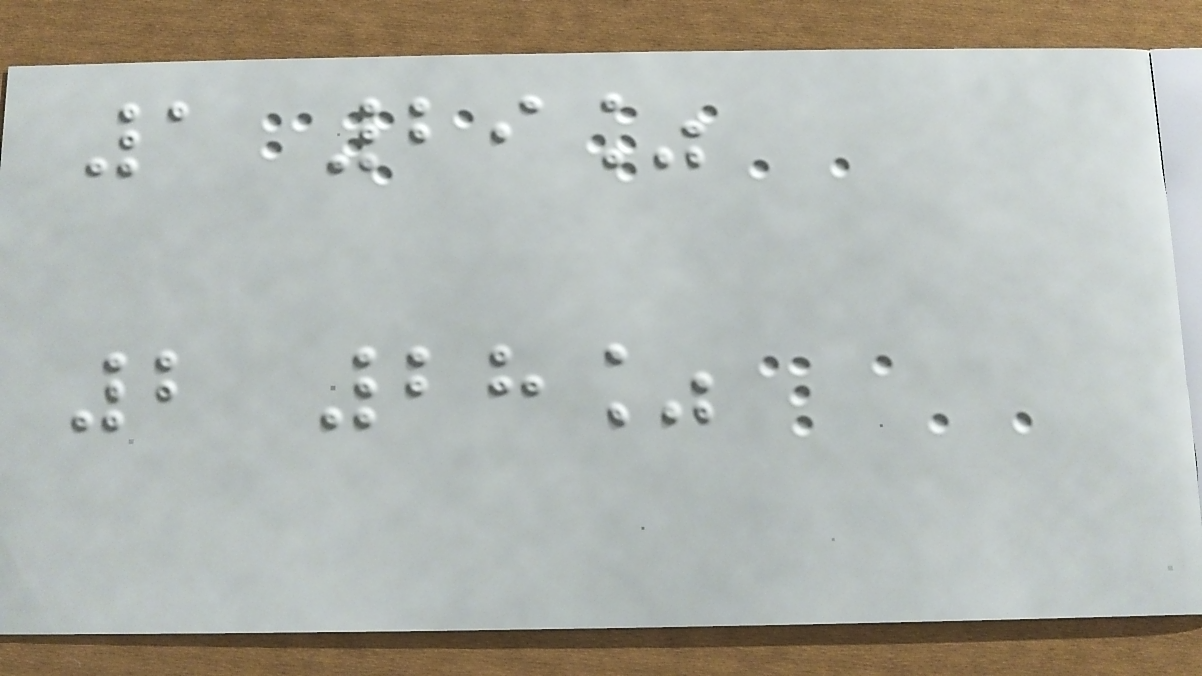1 29%
2 28%
